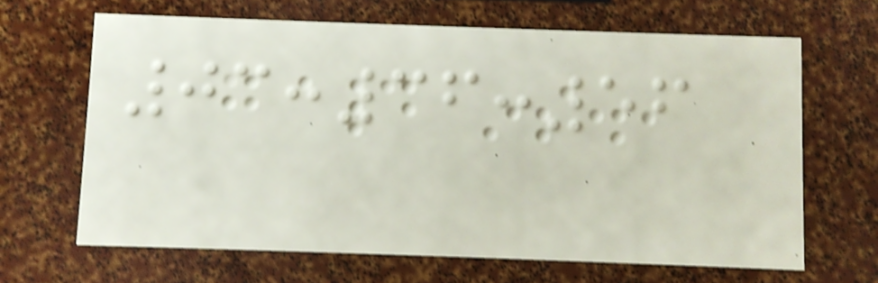03:36:56
